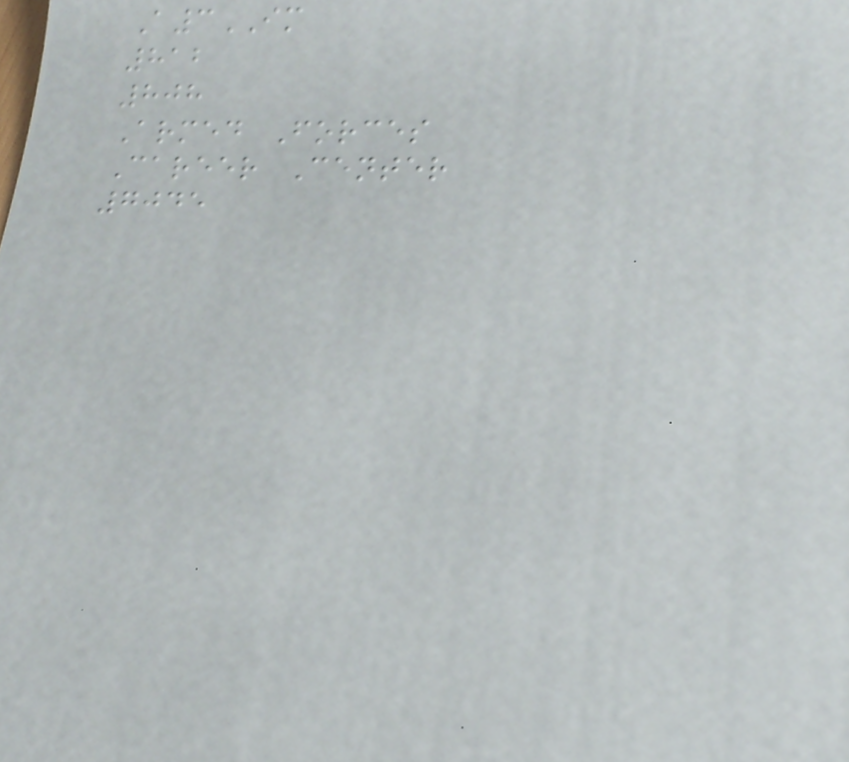A3IM
812
808
Armed Forces
Career Center
7045
